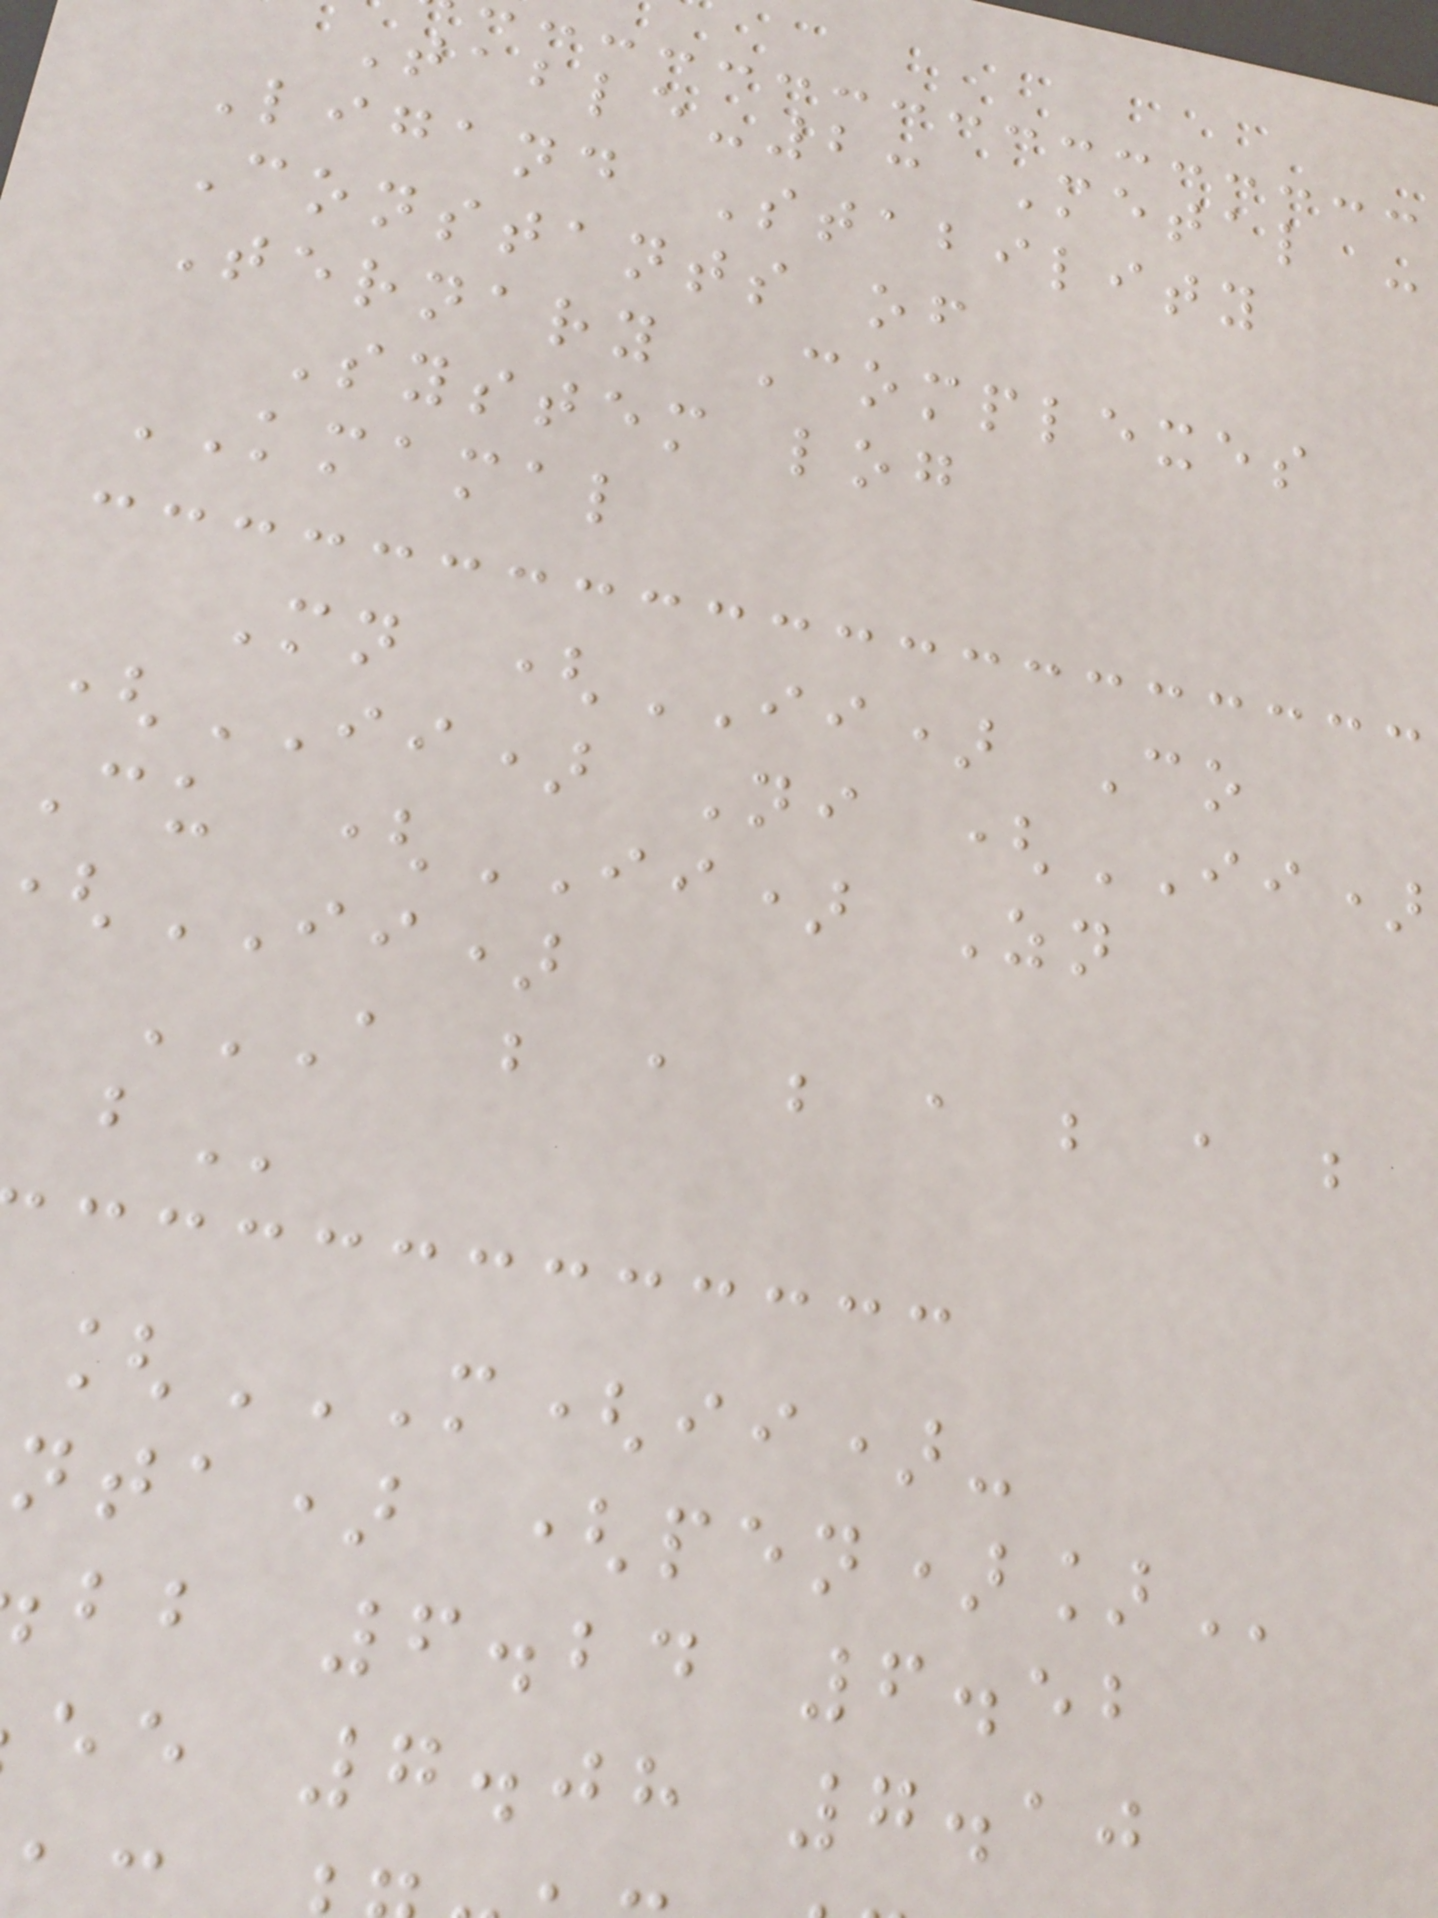Table-2: Metal -
Ligand Stability
Constants of
Ternary Complexes
System log
KMAMAL
Mn (II) Co
(II) Ni (II)
Cu (II) Zn
II)
A B A B A B A B
[M(II)-
nta)
bb 6.24 6.52
ee 7.08 7.10
